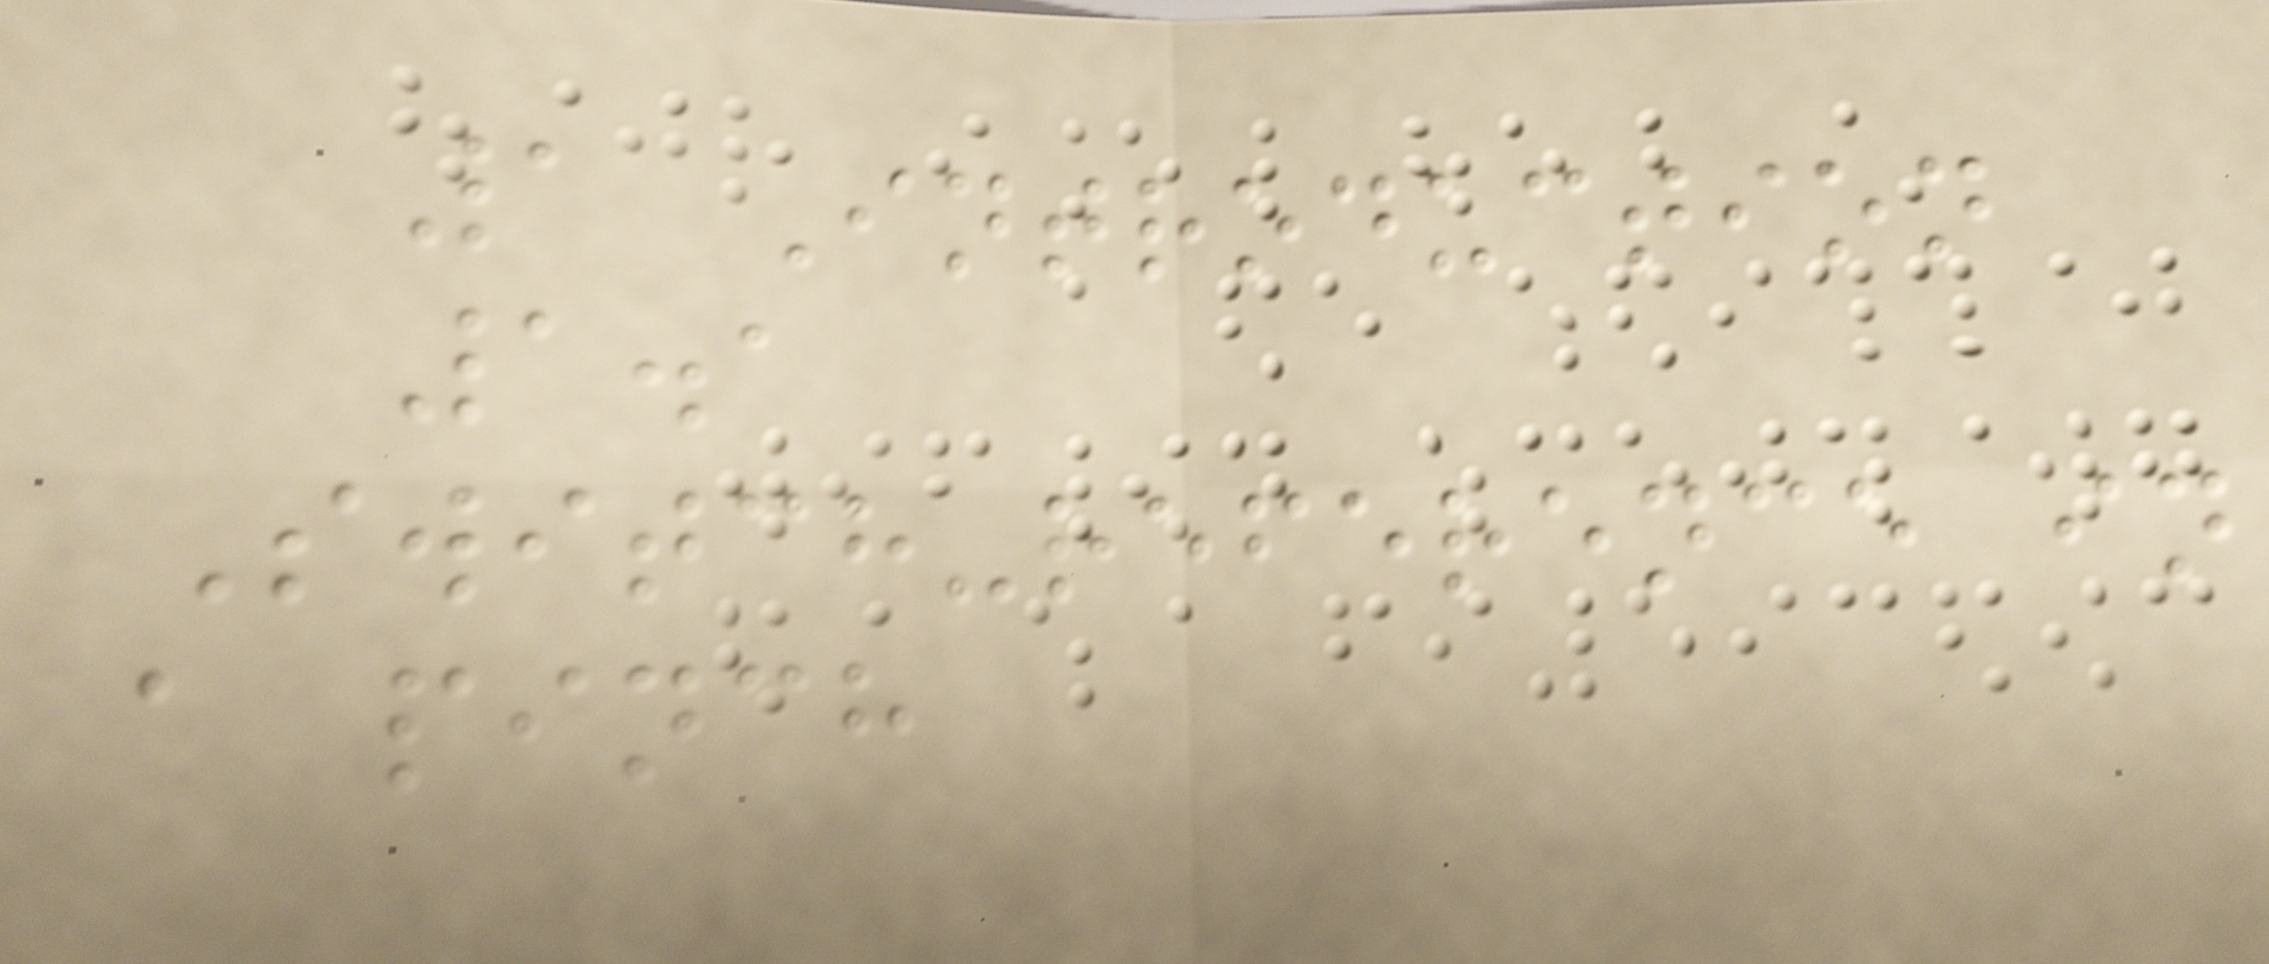1 Introduction
1.1
Switch-reference in
a pinch
